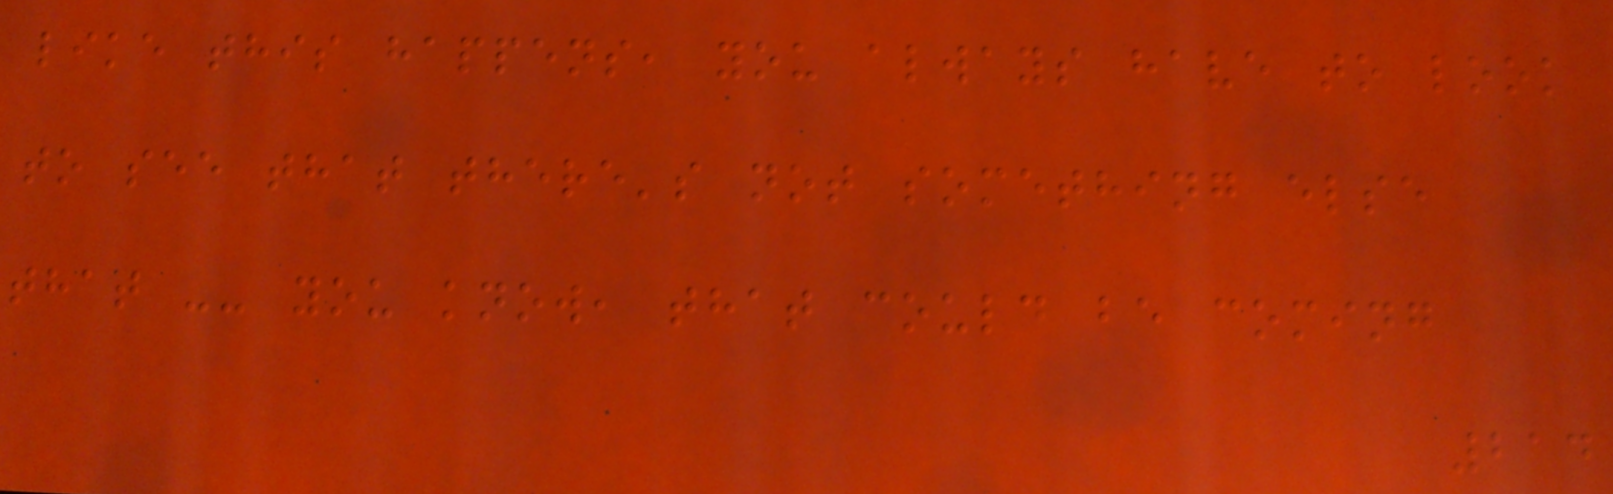like this happens, you always have to look
to see that there's not something else
that -- you know, that could be coming
214
